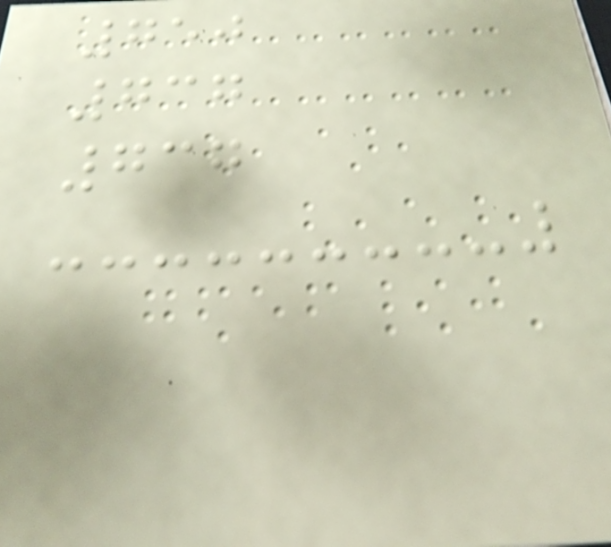750
737
737
